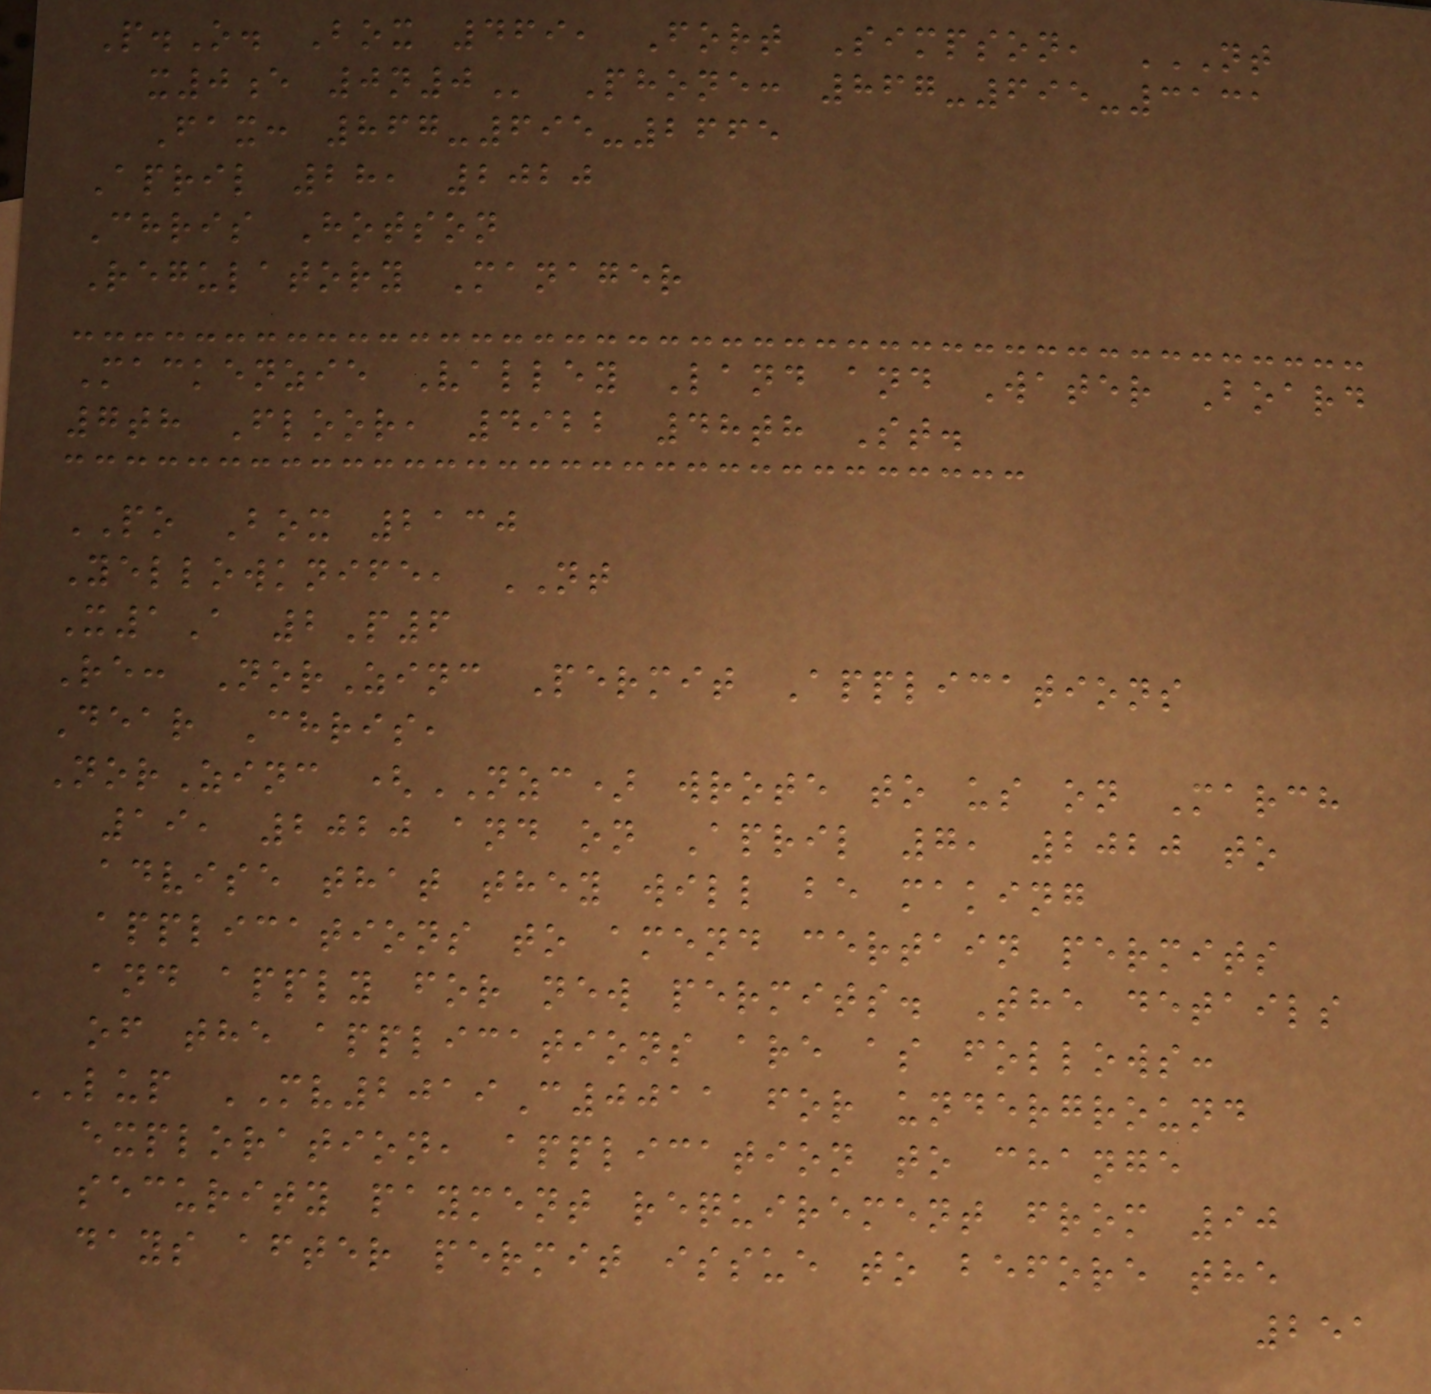P.O. Box 469, Fort Simpson, NT
X0E 0N0 Phone: 867-695-3131
Fax: 867-695-2665
April 28, 2020
Chris Hotson
Regulatory Manager
Mackenzie Valley Land and Water Board
7th Floor, 4922 48th St.
PO Box 2130
Yellowknife, NT
X1A 2P6
Re: NorZinc Permit Applications
Dear Chris,
NorZinc (NZC) wrote to us on March
19, 2020 and on April 7, 2020 to
advise that they will be making
applications to amend certain permits
and apply for new permits. The details
of the applications are as follows:
LUP MV2019C0011 for underground
exploration, application to change
security payment requirement from 90
days after permit issue to before the
251
